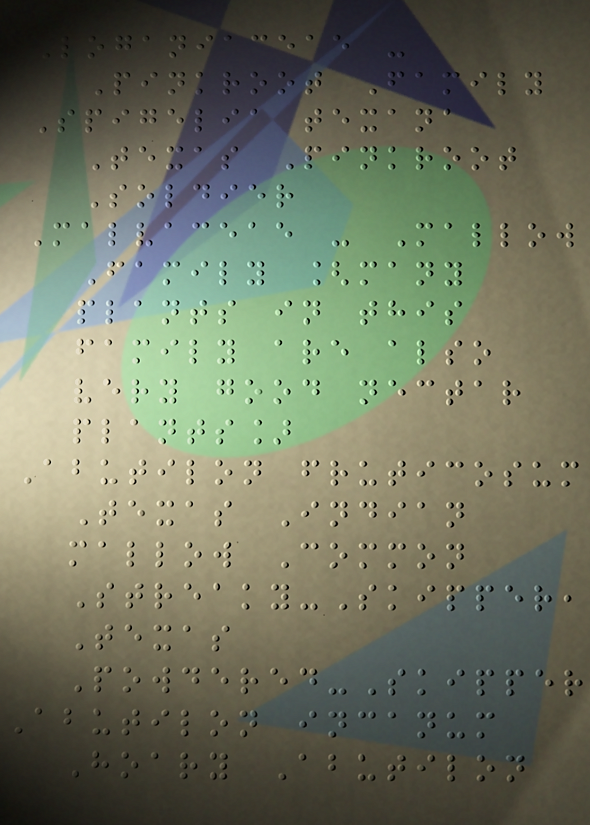Loganiaceae -
Pinkroot Family
Spigelia texana
Texas Pinkroot
Soldier
Malvaceae - Mallow
Family [many
plants in this
family are also
very good nectar
plants]
Abutilon fruticosum
Texas Indian
mallow Common
Streaky-Skipper,
Texas
Powdered-Skipper
Abutilon incanum
Hoary Abutilon
